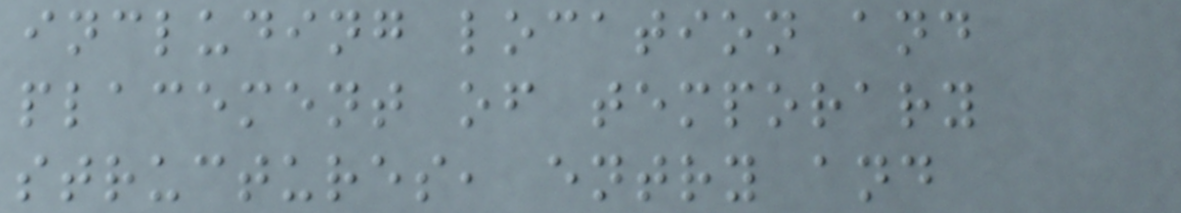including location and
placement of temporary
structures, entry and
